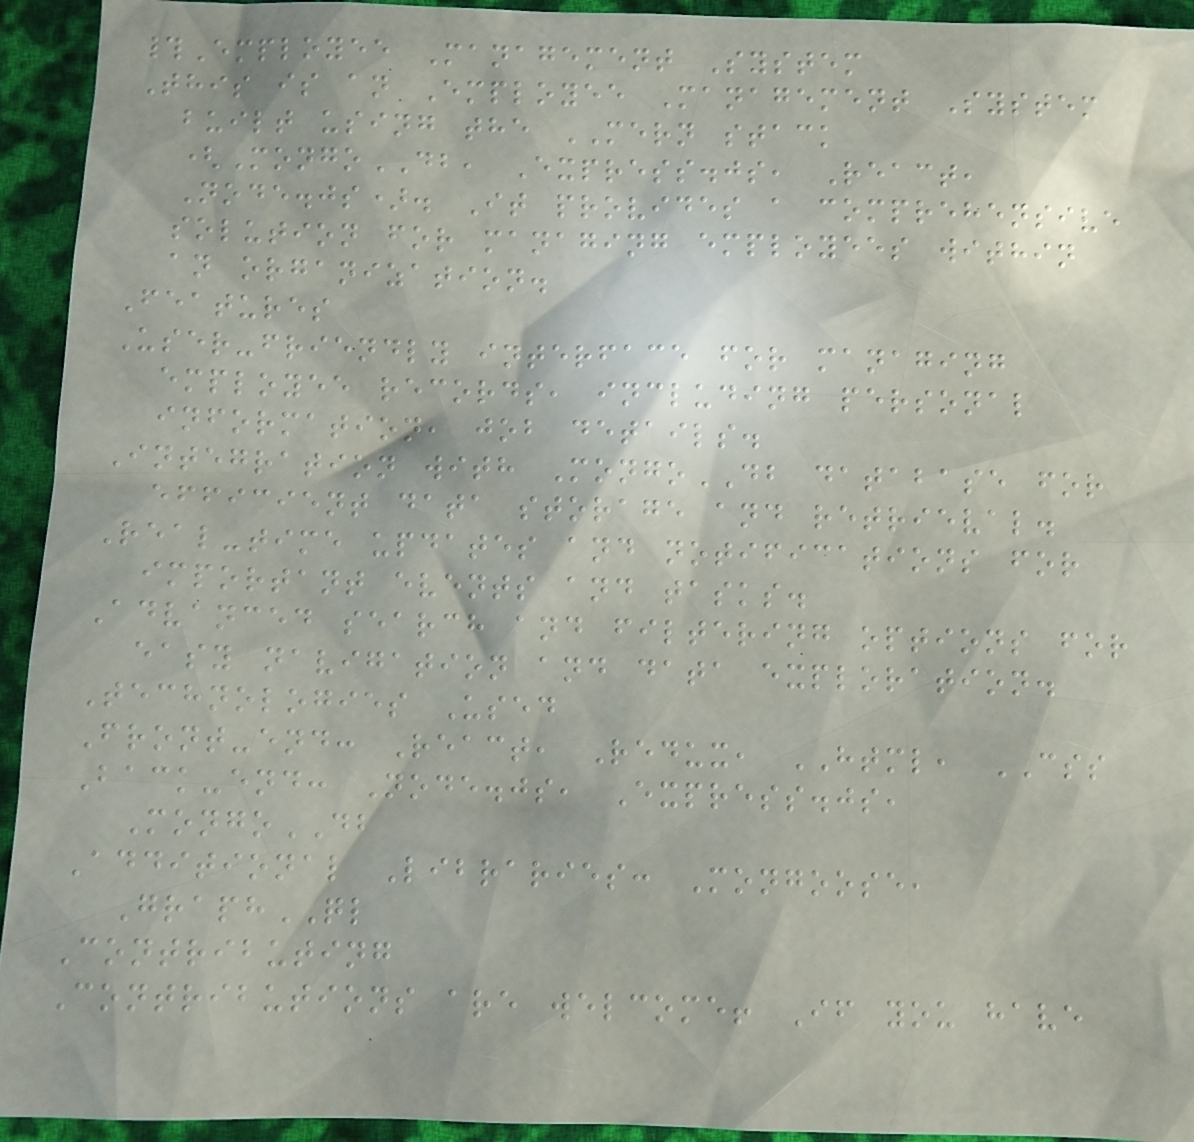#Employee Management System
This is an Employee Management System
built using the MERN stack
(MongoDB, Express.js, React,
Node.js). It provides a comprehensive
solution for managing employees within
an organization.
Features
User-friendly interface for managing
employee records, including personal
information, job details.
Integration with MongoDB database for
efficient data storage and retrieval.
Real-time updates and notifications for
important events and tasks.
Advanced search and filtering options for
easy navigation and data exploration.
Technologies Used
Front-end: React, Redux, HTML, CSS
Back-end: Node.js, Express.js,
MongoDB
Additional Libraries: Mongoose,
GraphQL
Contributing
Contributions are welcome! If you have
